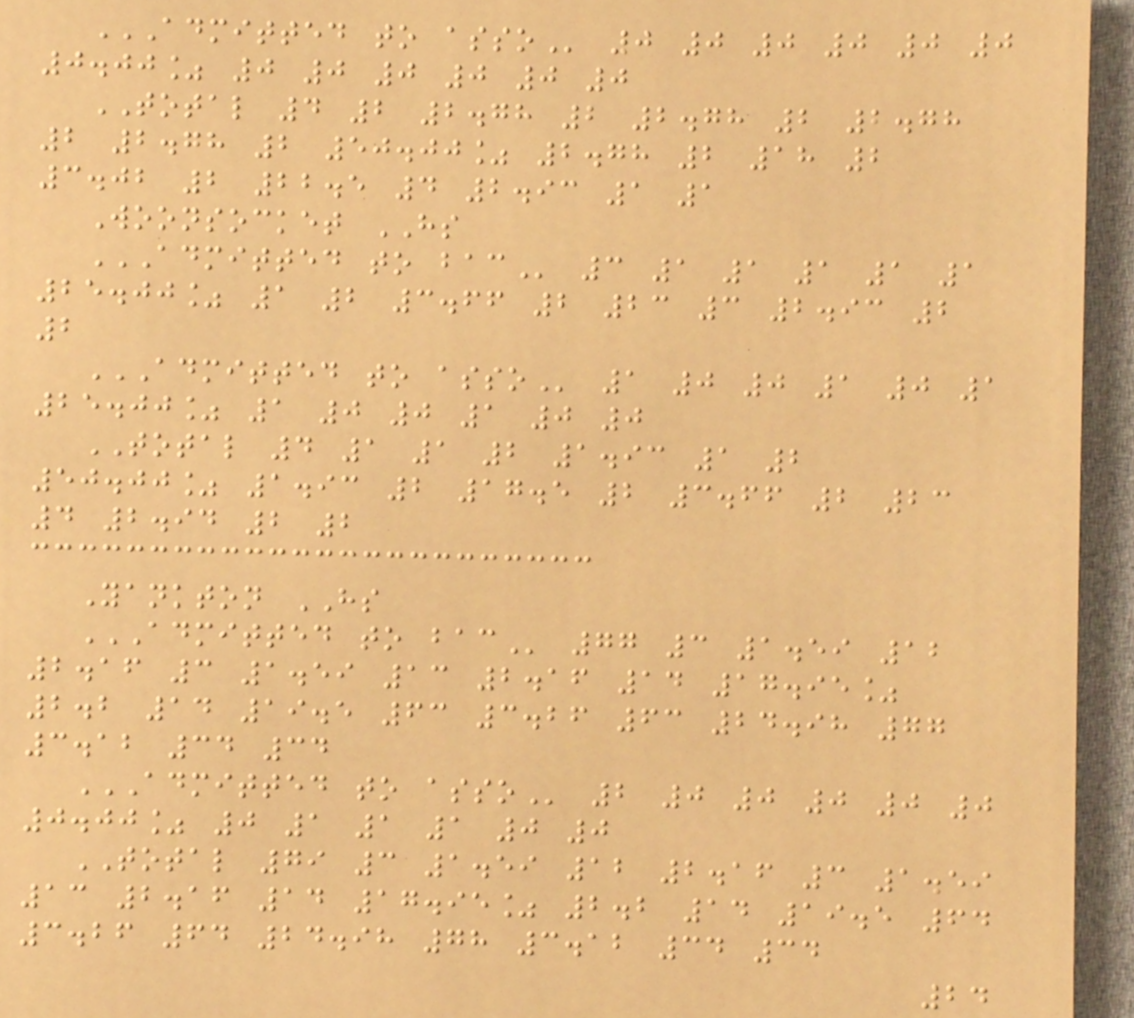ADMITTED TO ASSO 0 0 0 0 0 0
0.00% 0 0 0 0 0 0
TOTAL 4 2 2.78 2 2.78 2 2.78
2 2.78 2 50.00% 2.78 2 18 2
3.02 2 22.5 4 2.93 1 1
Woonsocket HS
ADMITTED TO BAC 3 1 1 1 1 1
25.00% 1 2 3.66 2 23 3 2.93 2
2
ADMITTED TO ASSO 1 0 0 1 0 1
25.00% 1 0 0 1 0 0
TOTAL 4 1 1 2 1.93 1 2
50.00% 1.93 2 17.5 2 3.66 2 23
4 2.94 2 2
Yankton HS
ADMITTED TO BAC 77 3 1.59 12
2.16 3 1.59 13 2.16 14 17.95%
2.2 14 19.5 63 3.26 63 24.98 77
3.12 34 34
ADMITTED TO ASSO 2 0 0 0 0 0
0.00% 0 1 1 1 0 0
TOTAL 79 3 1.59 12 2.16 3 1.59
13 2.16 14 17.95% 2.2 14 19.5 64
3.26 64 24.98 78 3.12 34 34
24
